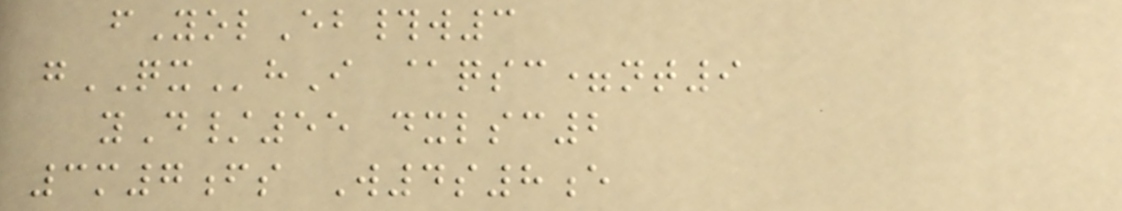fYolEb#w3
gQXhI @qsc=nt9
yD/55 dxlsc2
3m7fs W4s8e
